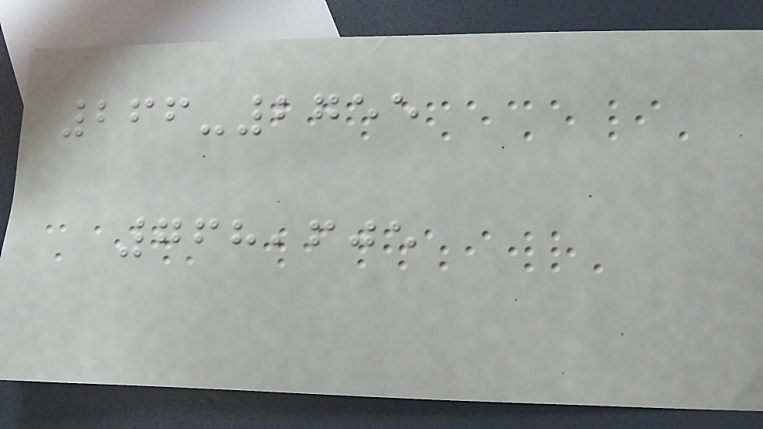266-2755
768,605
